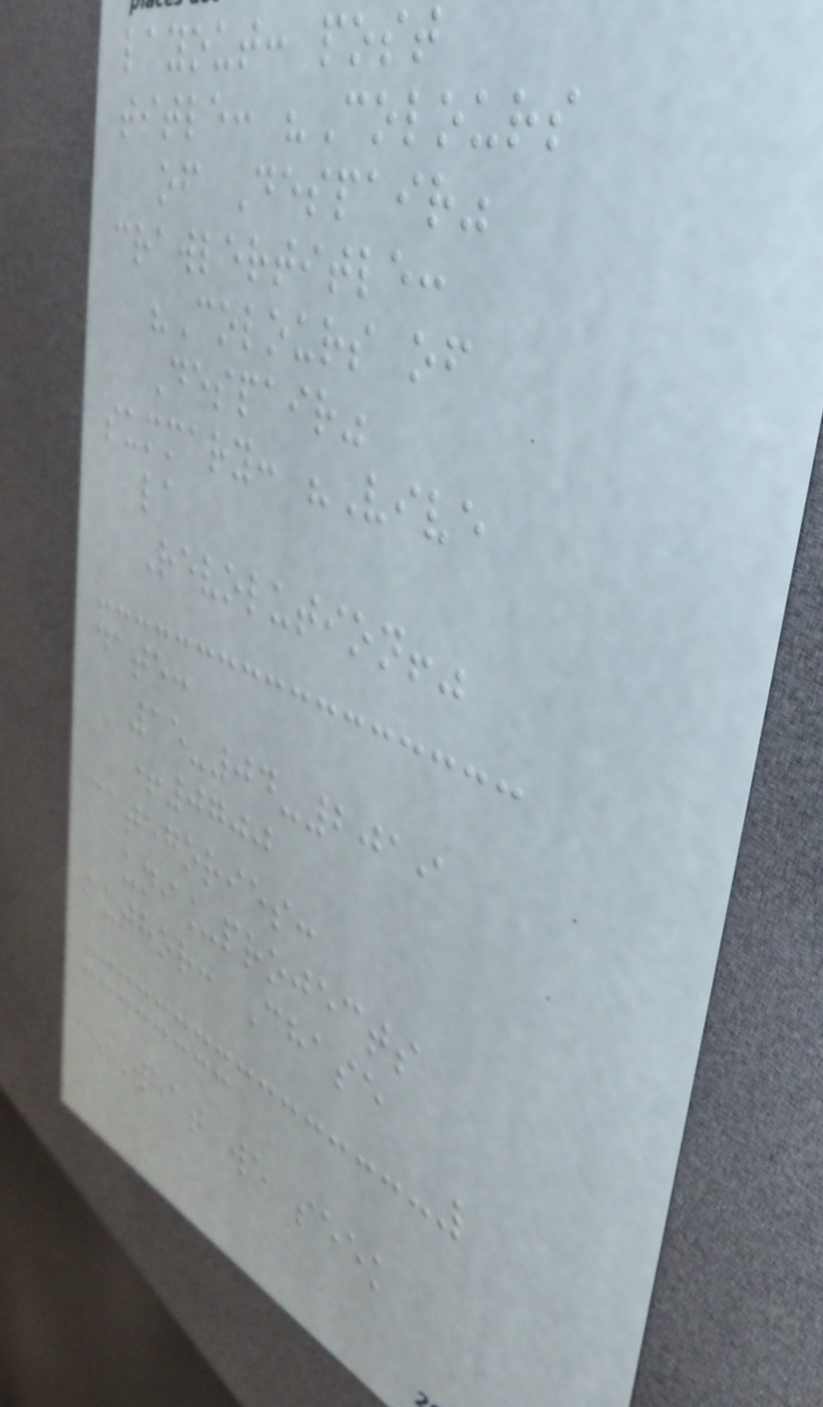layout: post
title: "Colours
of Despair"
crawlertitle:
"Colours of
Despair"
summary: "Vive
la
Revolution!"
date:
15-04-2019
+0700
categories:
uni_projects
author: Chase
*What we seek
